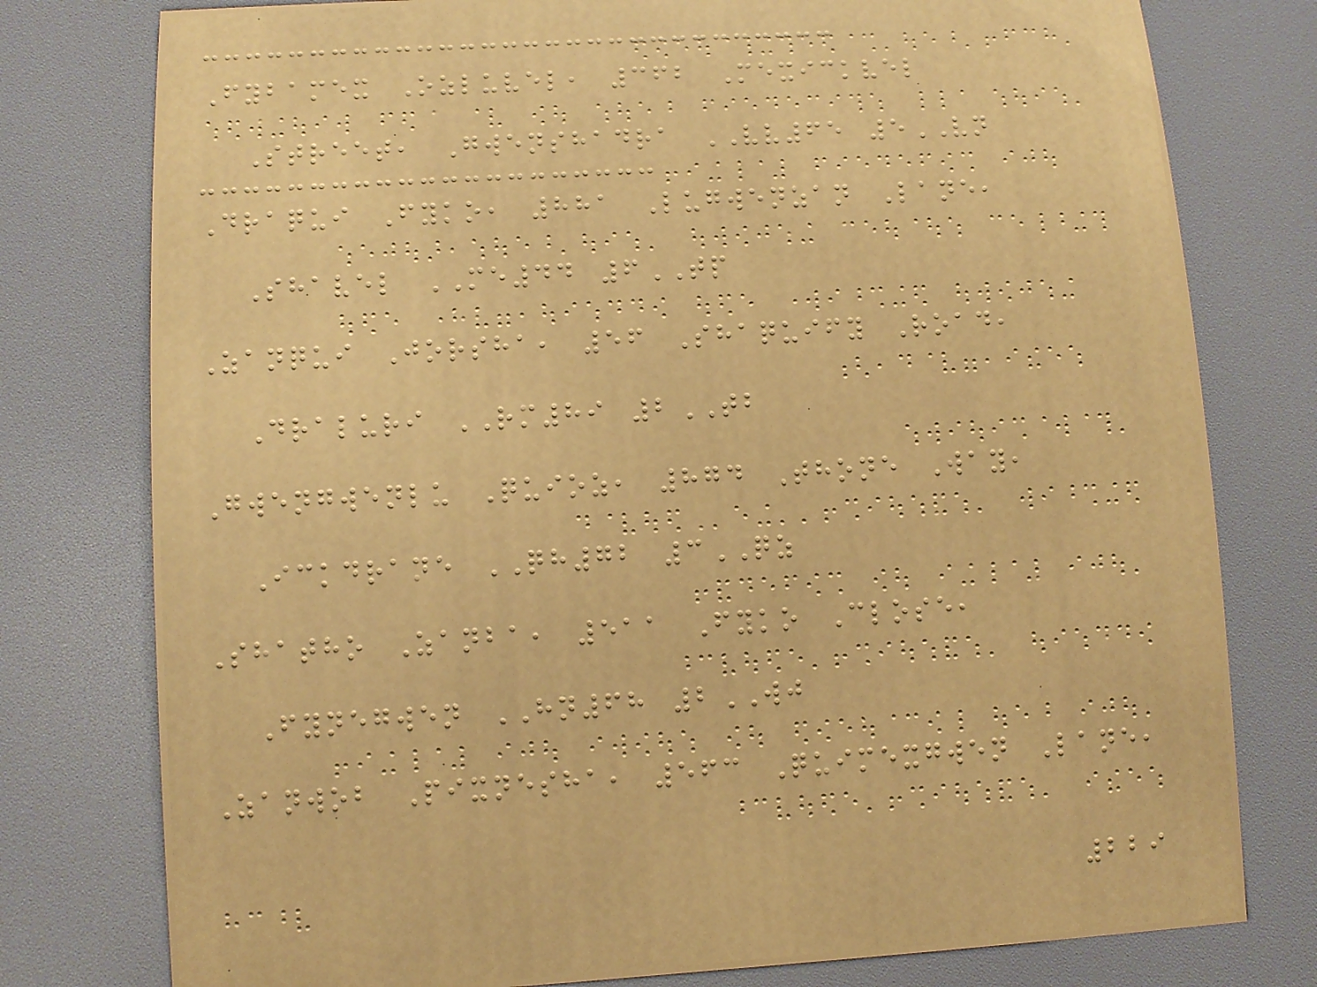Fybamex Ozluvel, 362 Mexickvel
Street, Gwenshadra VV65 5VN
Draqui Fyko, 881 Lugwenzan Lane,
Shavel ME44 6TP
Zanqui Jorsha, 56 Shaquify Road,
Draluri RM89 2TB
Gwengwenlu Quioz, 874 Thone Way,
Ickdrane QH72 3QZ
Shatho Zanba, 511 Fyko Close,
Fynegwen HN68 2WJ
Zanwob Pixnesha, 563 Quimexgwen Lane,
229
